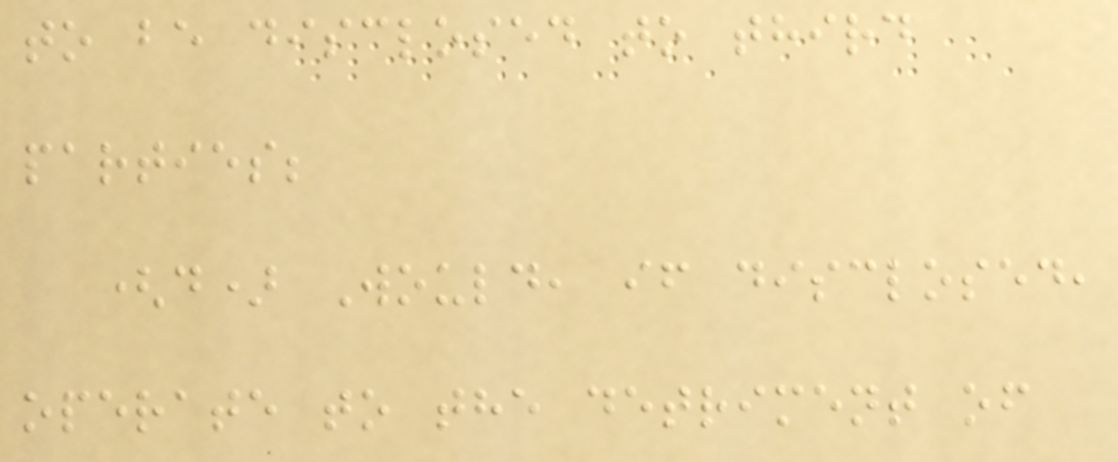to be disclosed to third
parties;
(d) Would, if disclosed,
operate to the detriment of
